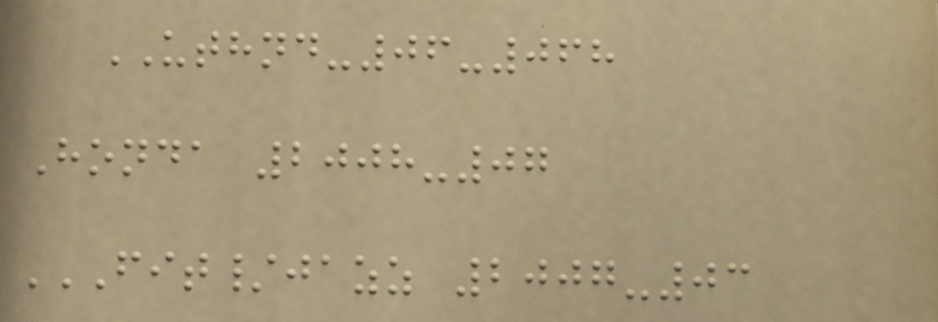UTHND-06-068
Honda 2008-07
FIT/JAZZ 2007-03
